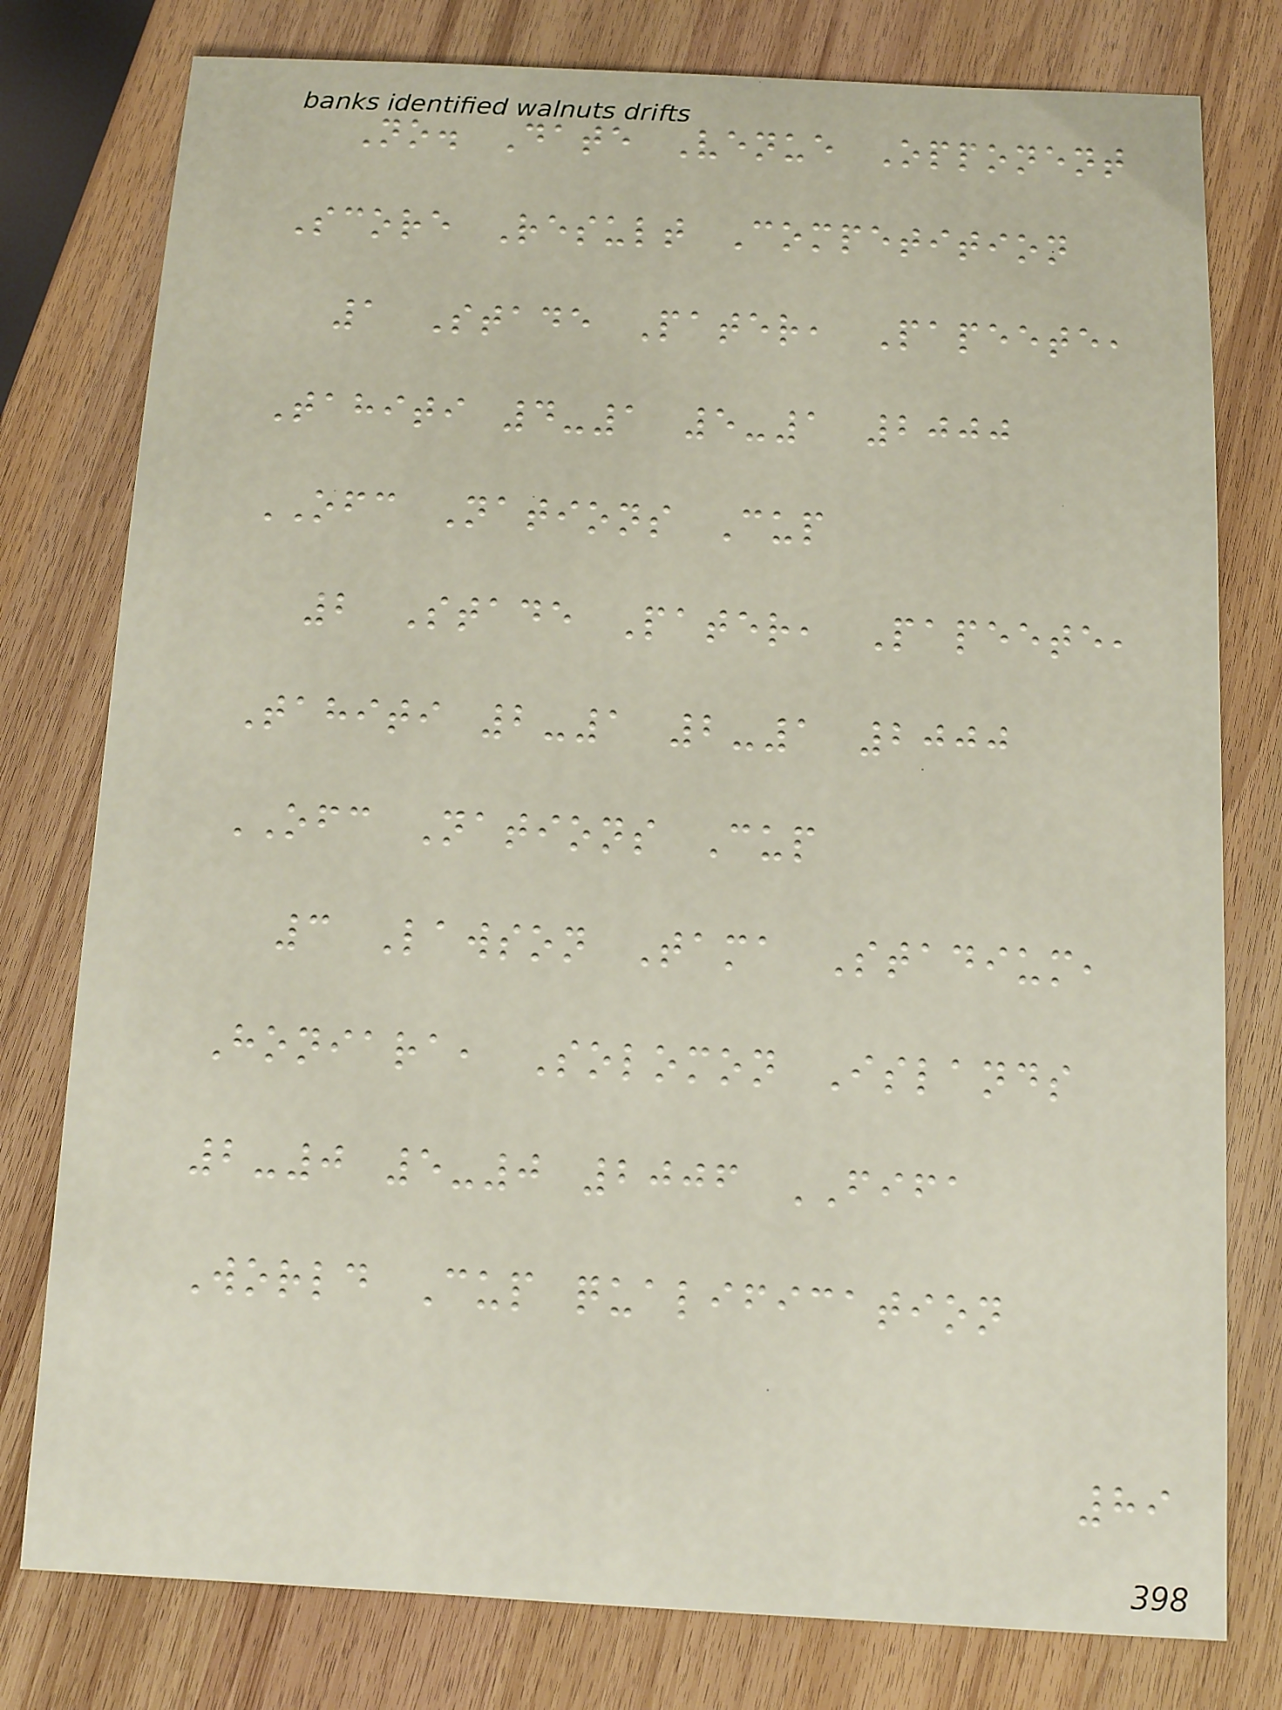No. Date Venue Opponent
Score Result Competition
1 Stade Pater, Papeete,
Tahiti 4-1 5-1 2000
OFC Nations Cup
2 Stade Pater, Papeete,
Tahiti 2-1 2-1 2000
OFC Nations Cup
3 Lawson Tama Stadium,
Honiara, Solomon Islands
2-0 5-0 2006 FIFA
World Cup qualification
89
